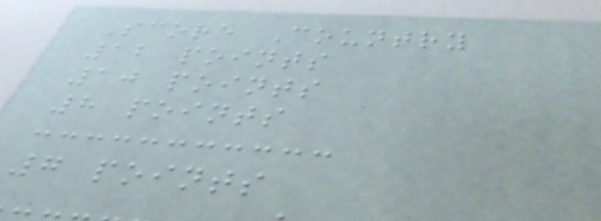Score Country
12 points
10 points
8 points
7 points
